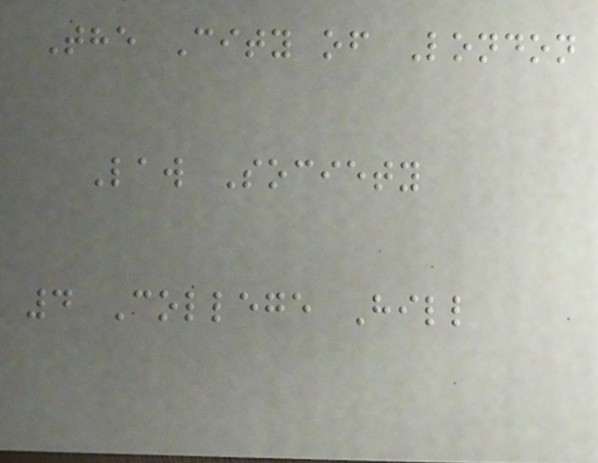The City of London
Law Society
4 College Hill
